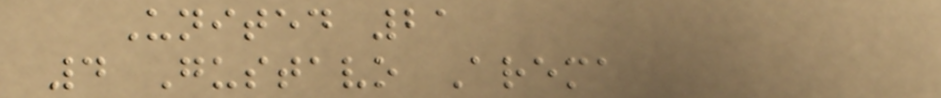United 21
4 Gustavo Arema
